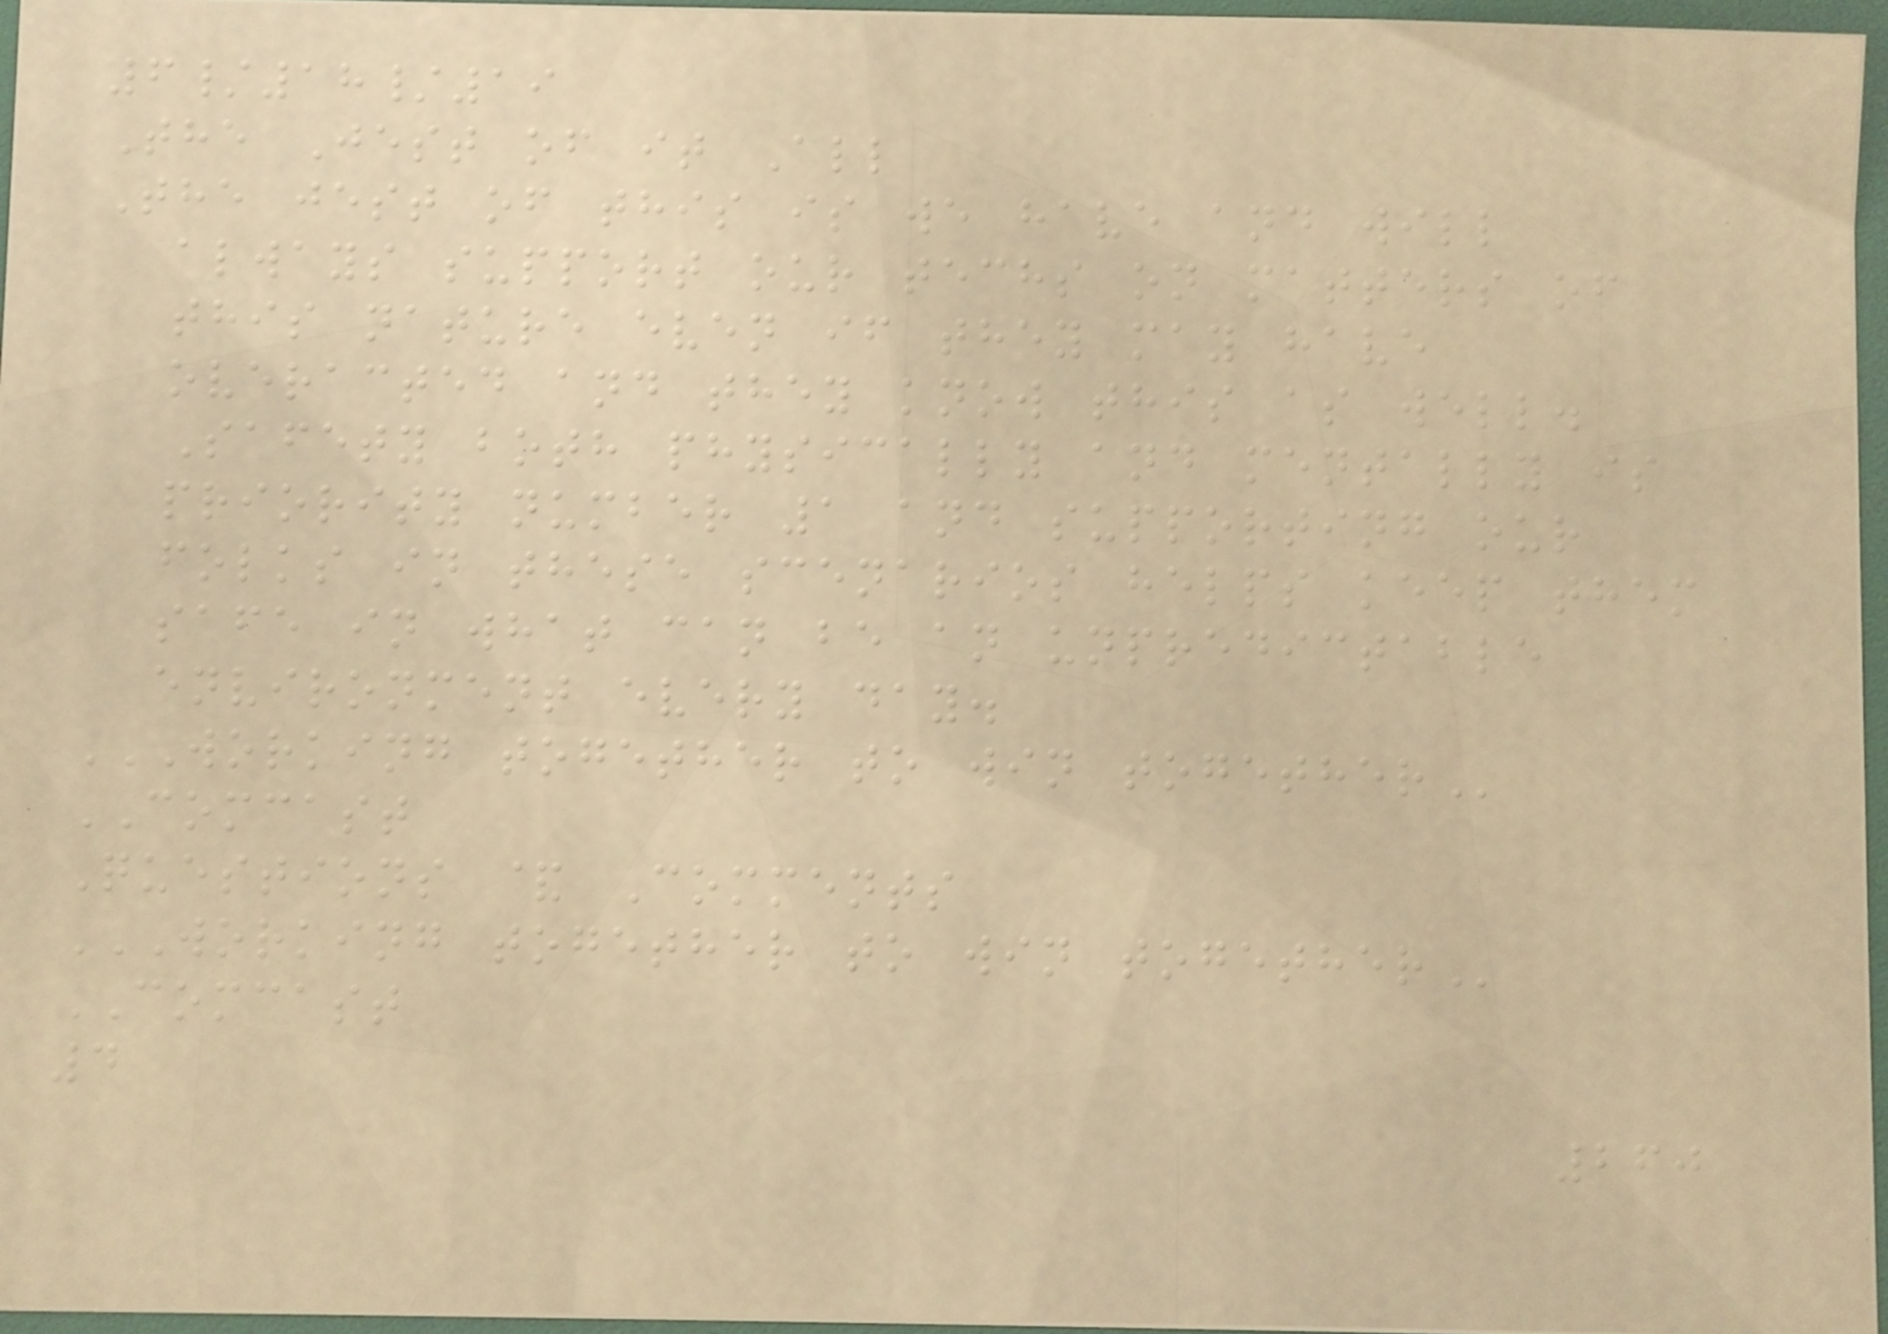6/18/19
The Jest of it All
The jest of this is we have and will
always support our techs on matters of
this nature even if they may have
overacted and they know this as well.
Safety both physically and mentally is
priority number 1 and supporting our
folks in these scenarios helps keep them
safe in what can be an unpredictable
environment every day.
WORKING TOGETHER TO WIN TOGETHER
COMCAST
Questions & Comments
WORKING TOGETHER TO WIN TOGETHER
COMCAST
4
260
